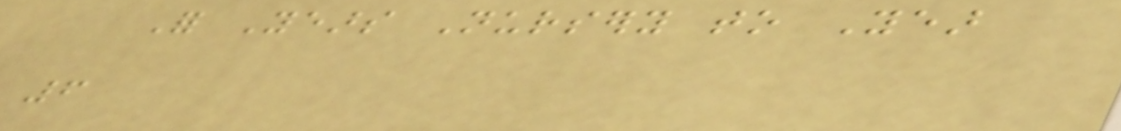For Years Nursery to Year
6
